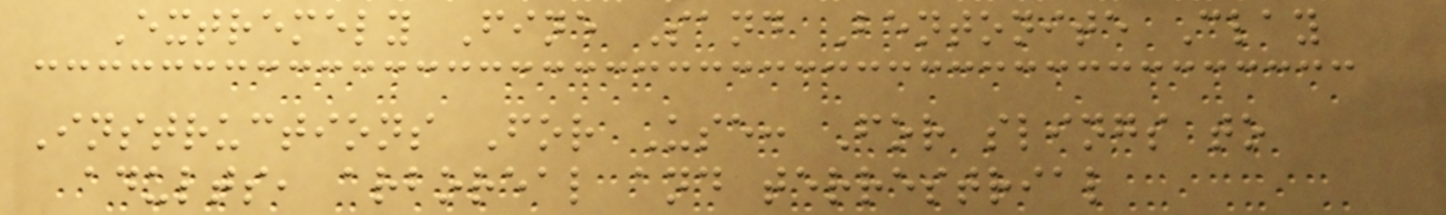Extremely Fine Sand Bentonite Clay
Instructions For Use: For slings to
adults, arboreal and terrestrial
